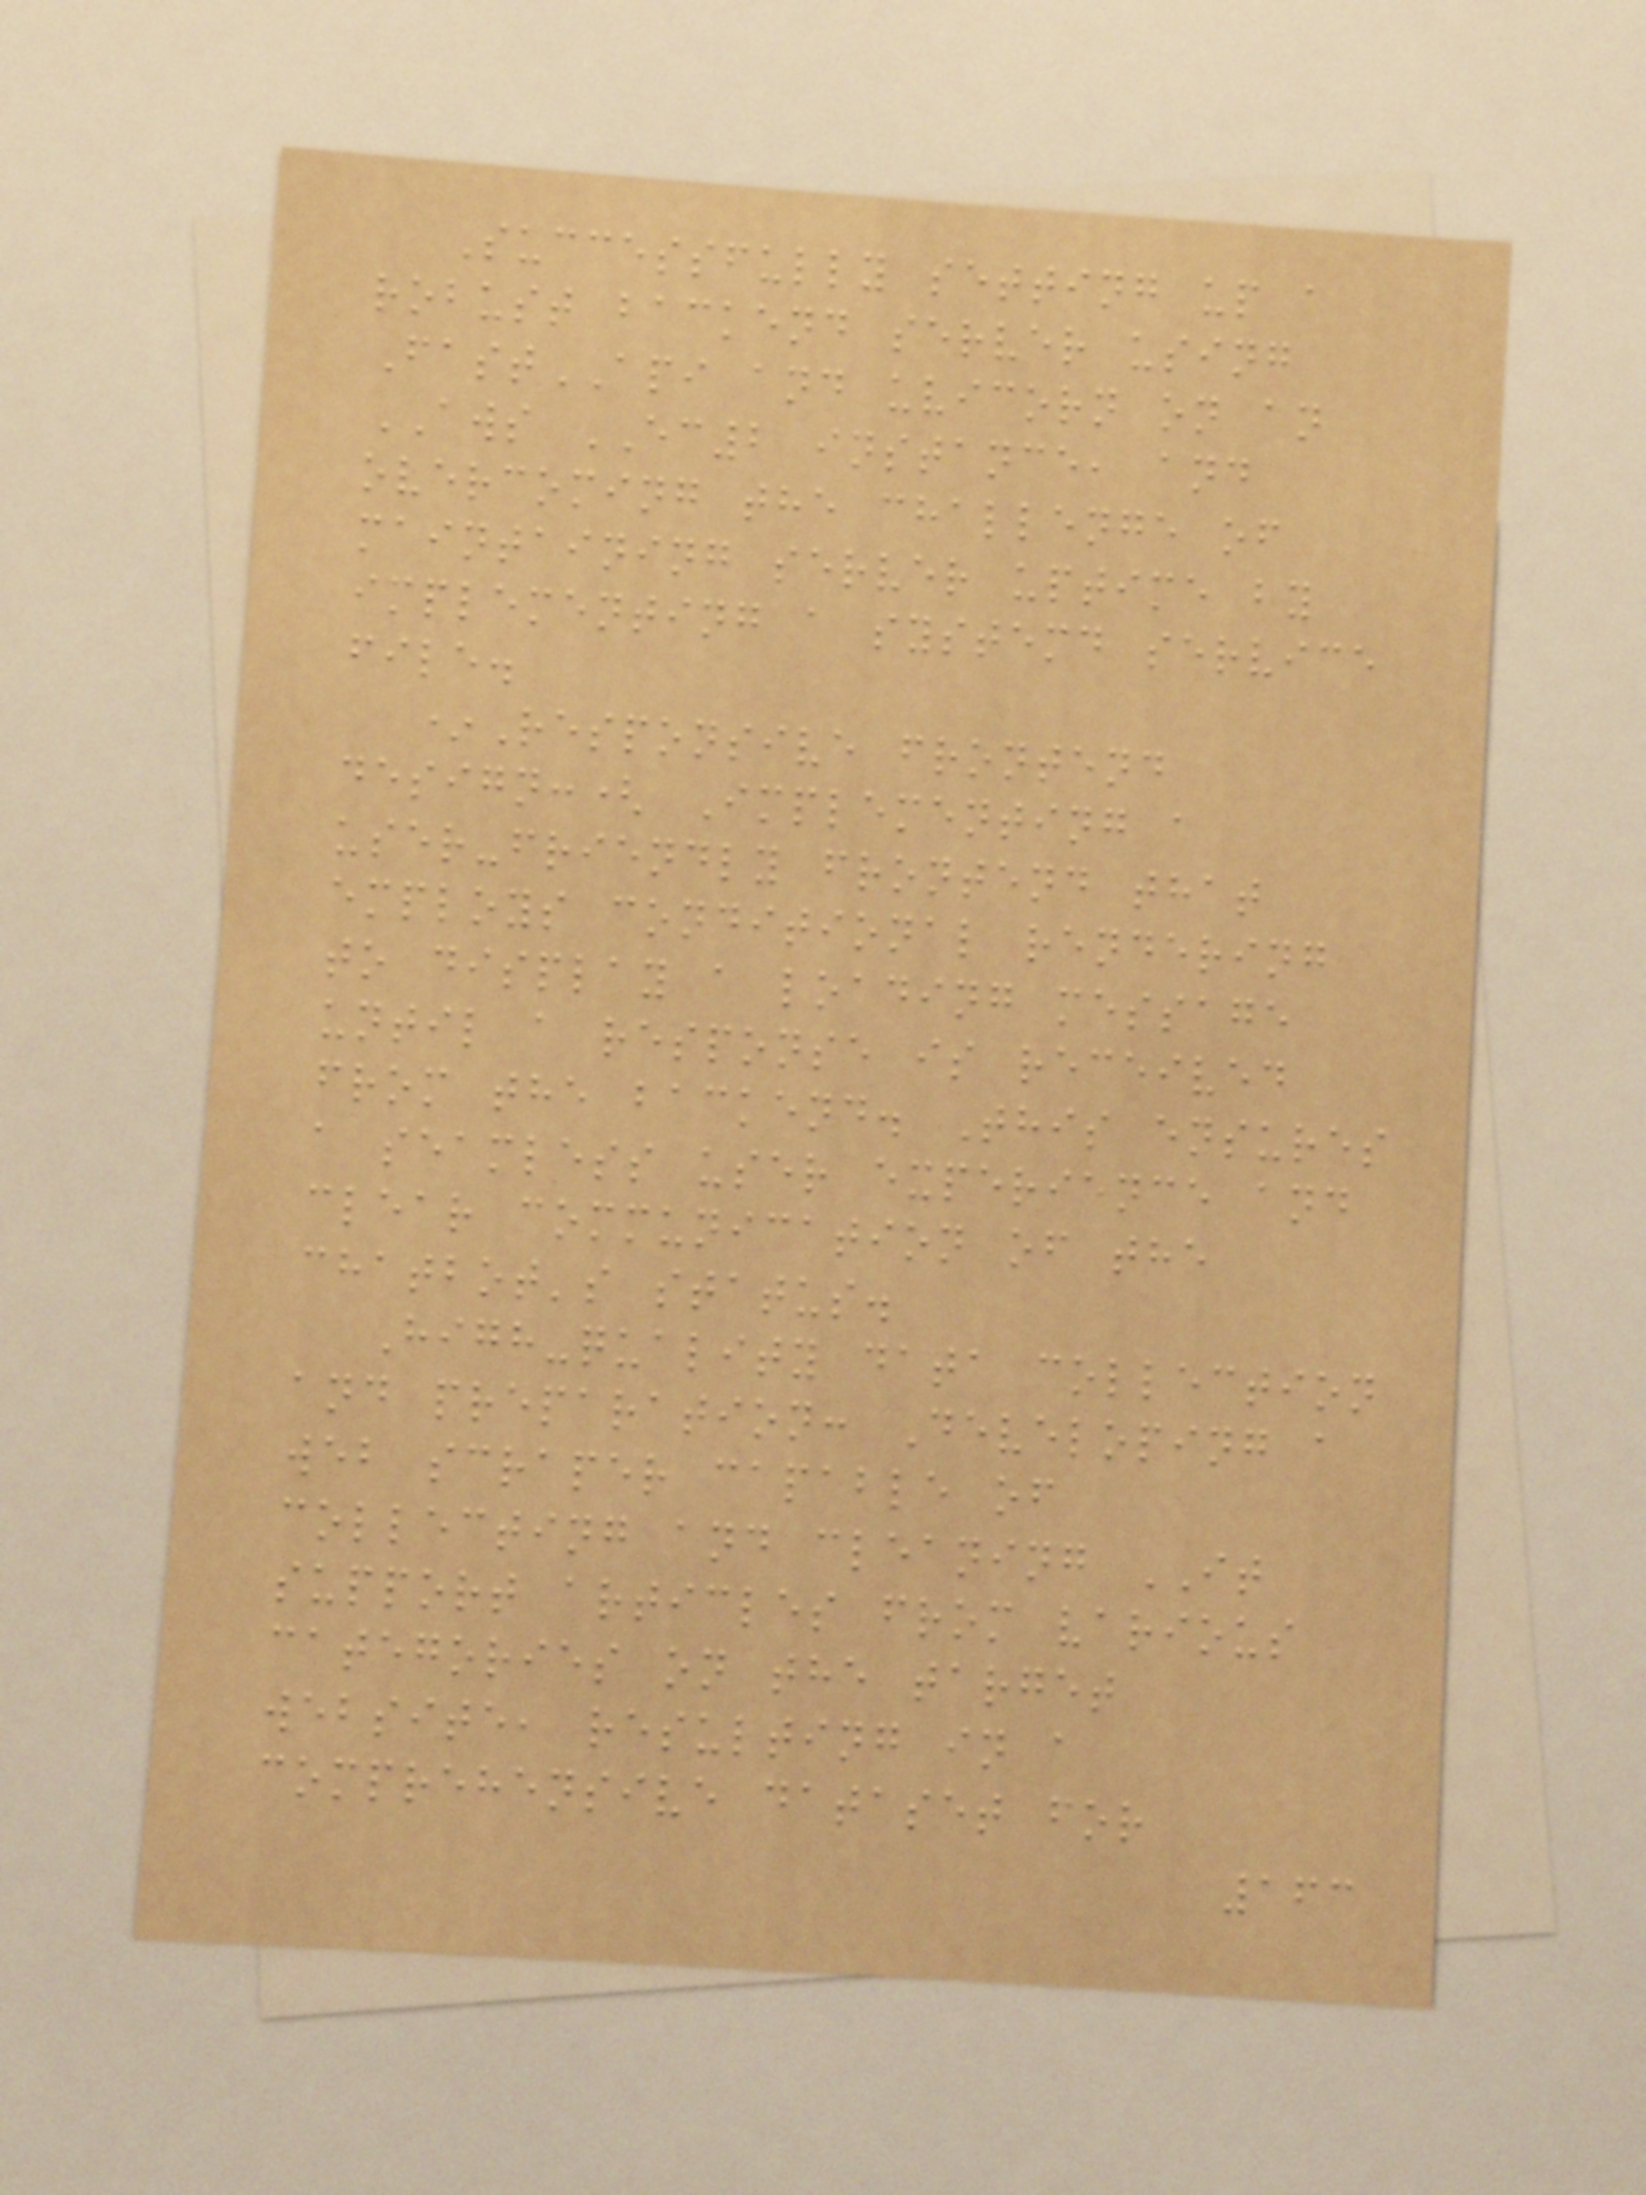Successfully setting up a
robust backend server using
FastAPI and uvicorn on an
AWS EC2 instance, and
overcoming the challenge of
maintaining server uptime by
implementing a systemd service
file.
*Responsive frontend
design:( Implementing a
user-friendly frontend that
employs conditional rendering
to display a loading message
until a response is received
from the backend. This ensures
a seamless user experience and
clear communication of the
chatbot's status.
High-quality data collection
and preparation: Developing a
web scraper capable of
collecting and cleaning IT
support articles from various
categories on the target
website, resulting in a
comprehensive dataset for
163
